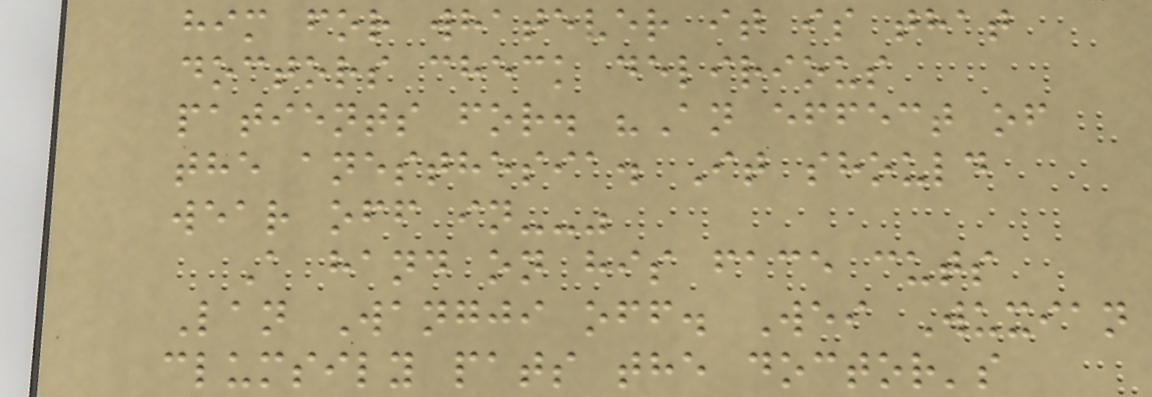him for whatever it is that
doctors check delirious
patients for. "An effect of
the anesthesia. It should
wear off in--"
A hand on his face cuts
Lan Wangji off. Wei Wuxian
clumsily pats the doctor's
